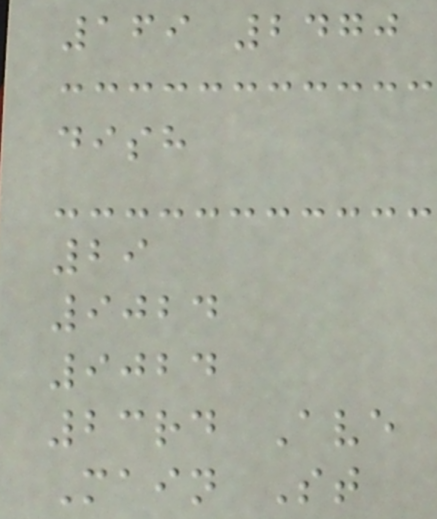169 2470
dish
29
9024
9024
23rd Ave
Main St
